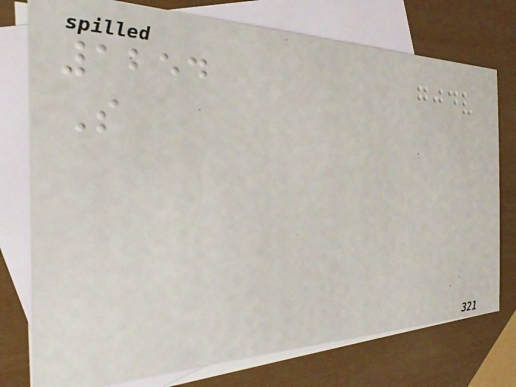1254
S
